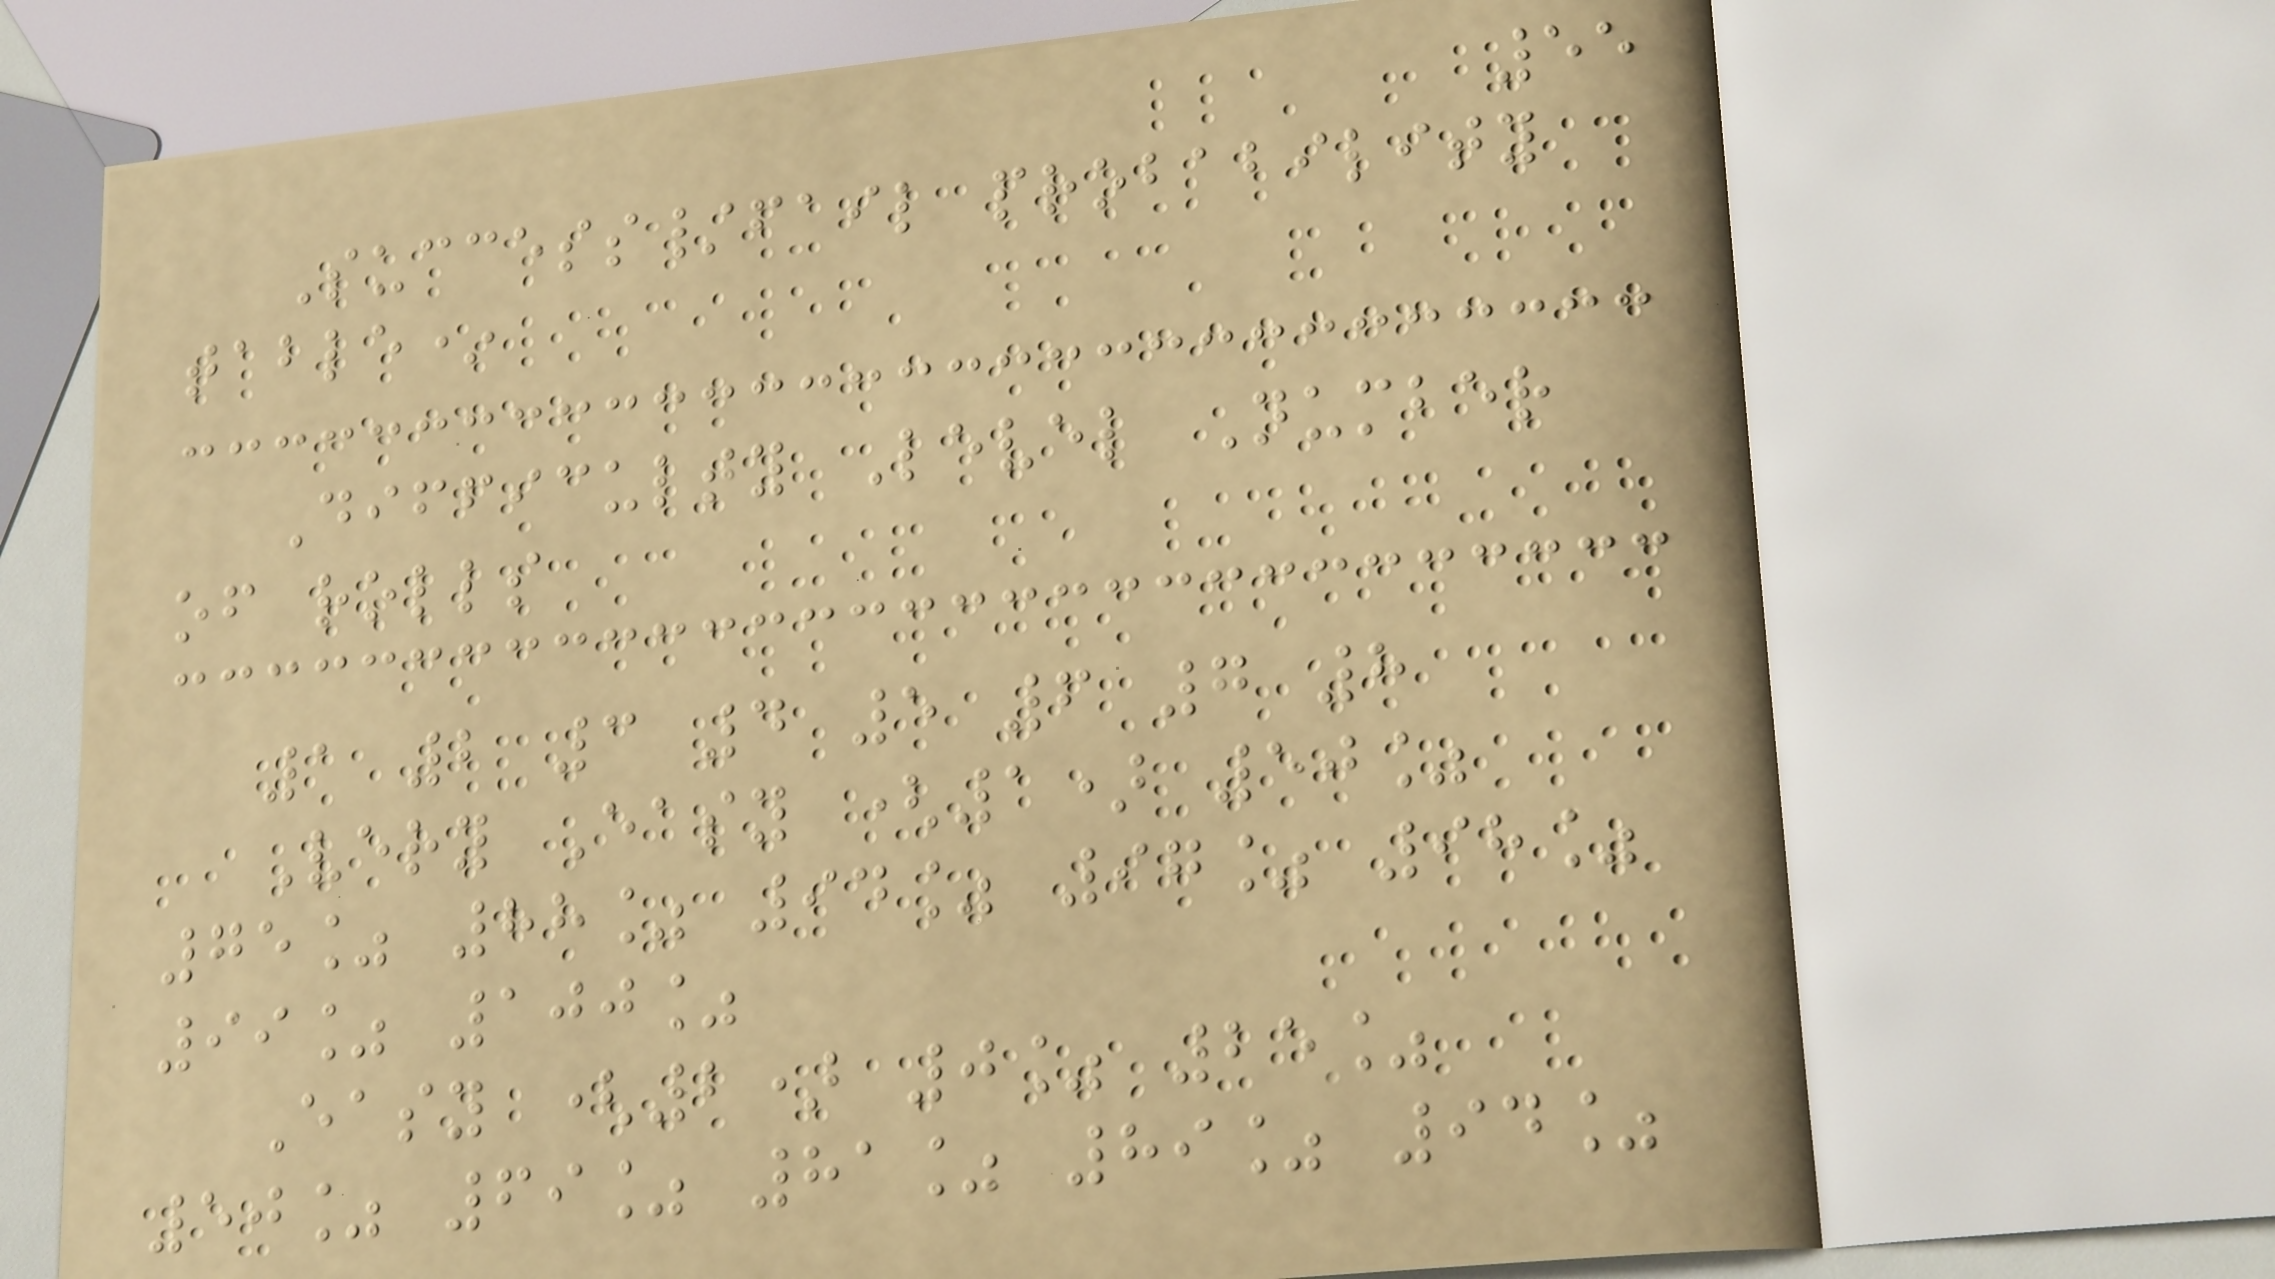55
Success/fail probability
table*
Difficulty Level Number
of rolls
1 2 3 4 5 6 7 8
Very Easy (1) 50%
75% 88% 94% 97% 98%
99% 100%
Easy (2) 0% 25%
50% 69% 81% 89% 94%
